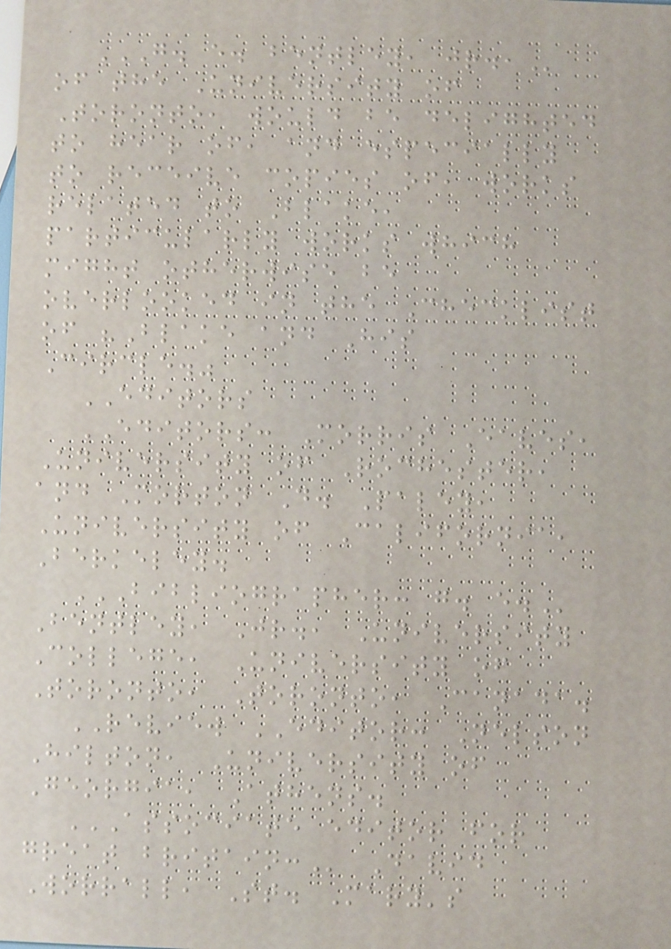G. E. BENTLEY, JR.,
of the University of
Toronto, would be delighted
to hear of, and especially
to receive copies of, works
related to Blake,
particularly works which
might otherwise be
overlooked in the Checklist
of "Blake and His
Circle."
EDITORS
EDITORS: Morris Eaves,
University of Rochester,
and Morton D. Paley,
University of California,
Berkeley.
BIBLIOGRAPHER: G. E.
Bentley, Jr., University
College, University of
Toronto, Toronto, Canada.
REVIEW EDITOR: Nelson
Hilton, University of
Georgia, Athens.
ASSOCIATE EDITOR FOR
GREAT BRITAIN: David
Worrall, St. Mary's
